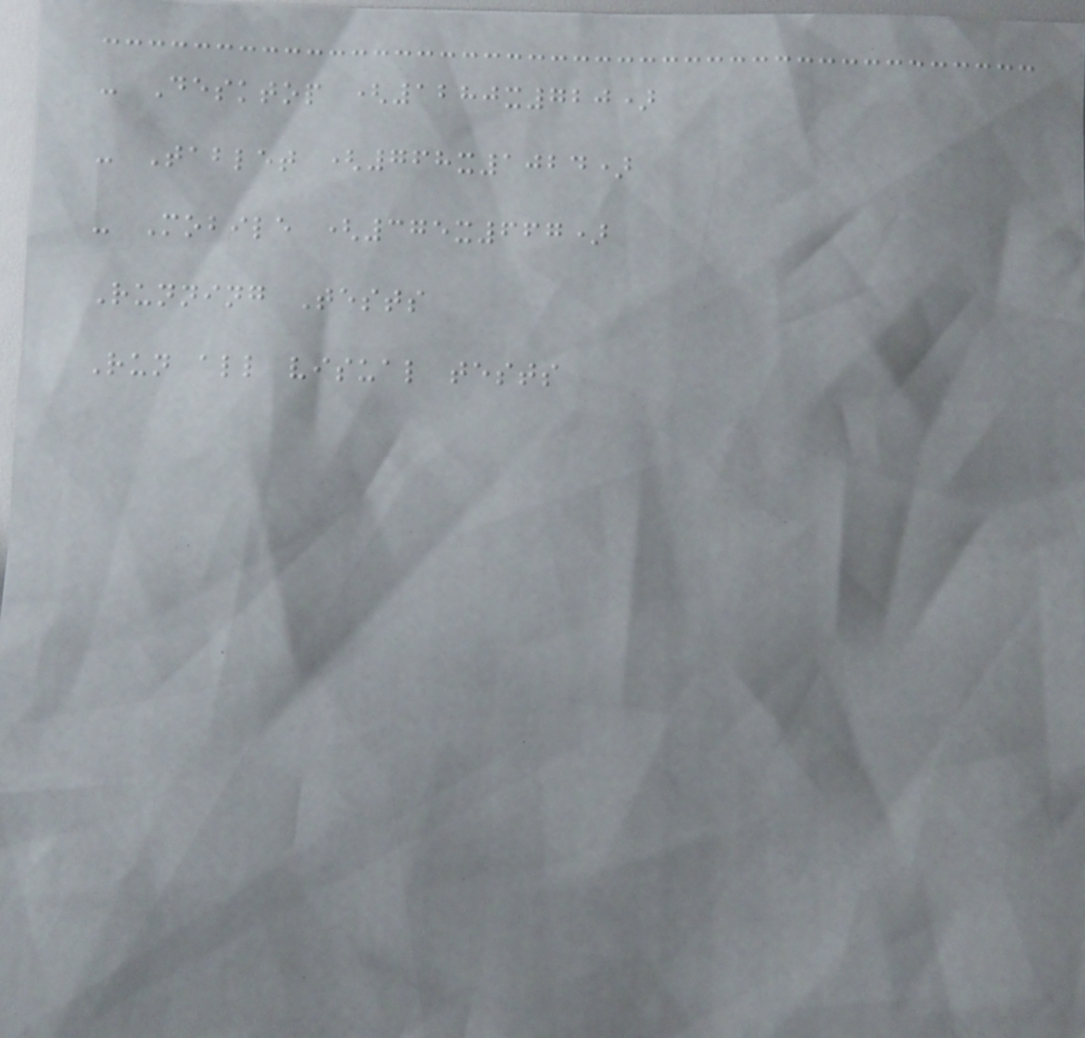- Desktop (1280x720)
- Tablet (768x1024)
- Mobile (375x667)
Running Tests
Run all visual tests
